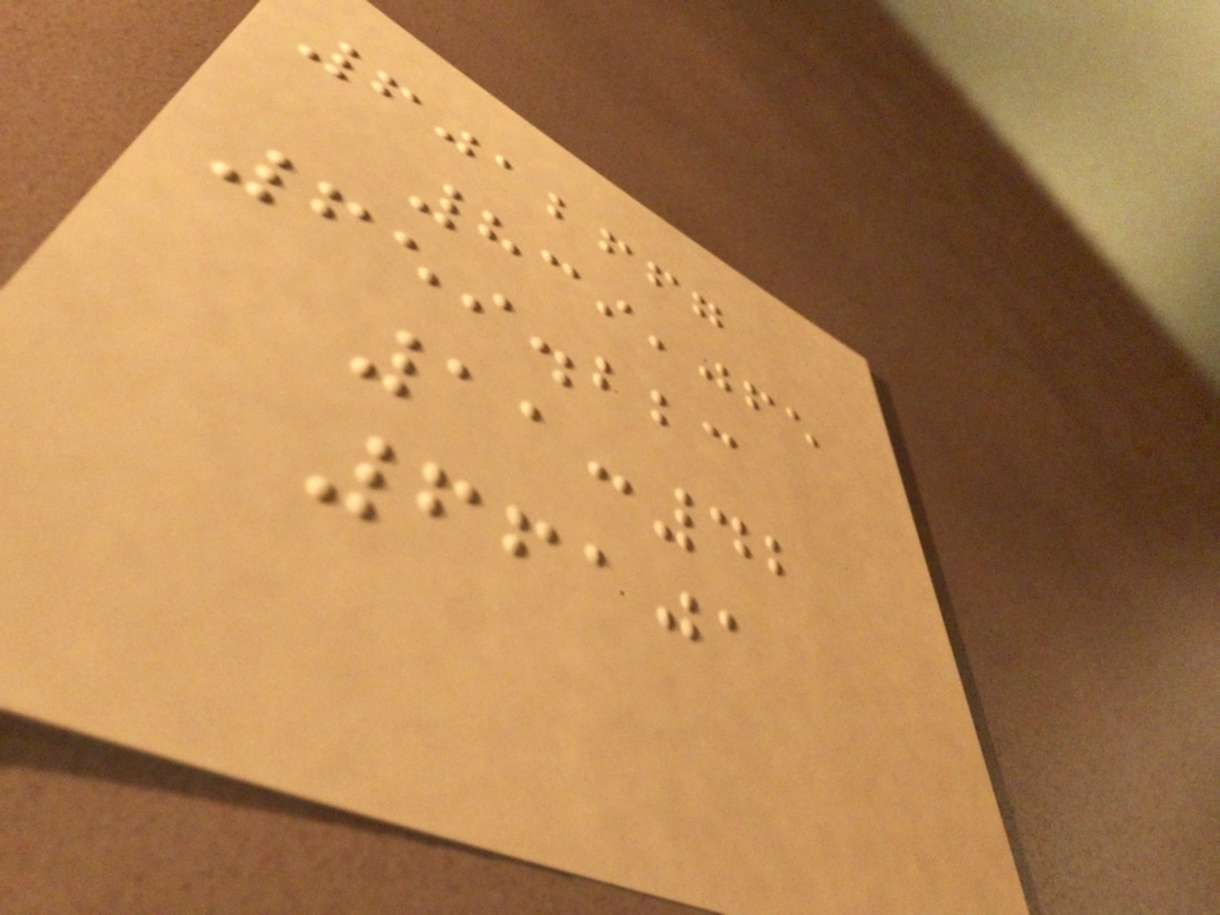6012667
839,065
659.223
11:42
66101
